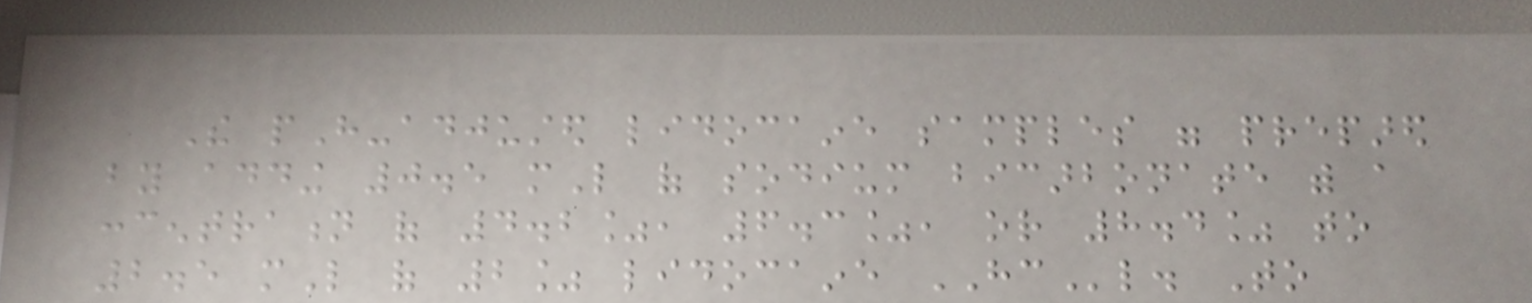The pH-adjusted lidocaine samples were prepared
by adding 0.5 mL of sodium bicarbonate with a
concentration of 4.2%, 6.3%, or 8.4% to
2.5 mL of 2% lidocaine HCl. To
